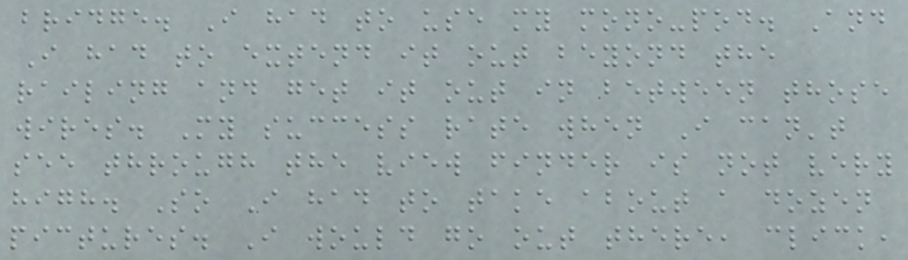bridge. I had to use my mono-pod. And
I had to extend it out beyond the
railing and get it out in between those
wires. My success rate when I can't
see through the view finder is not very
high. So I had to take about a dozen
pictures. I would go out there, click,
